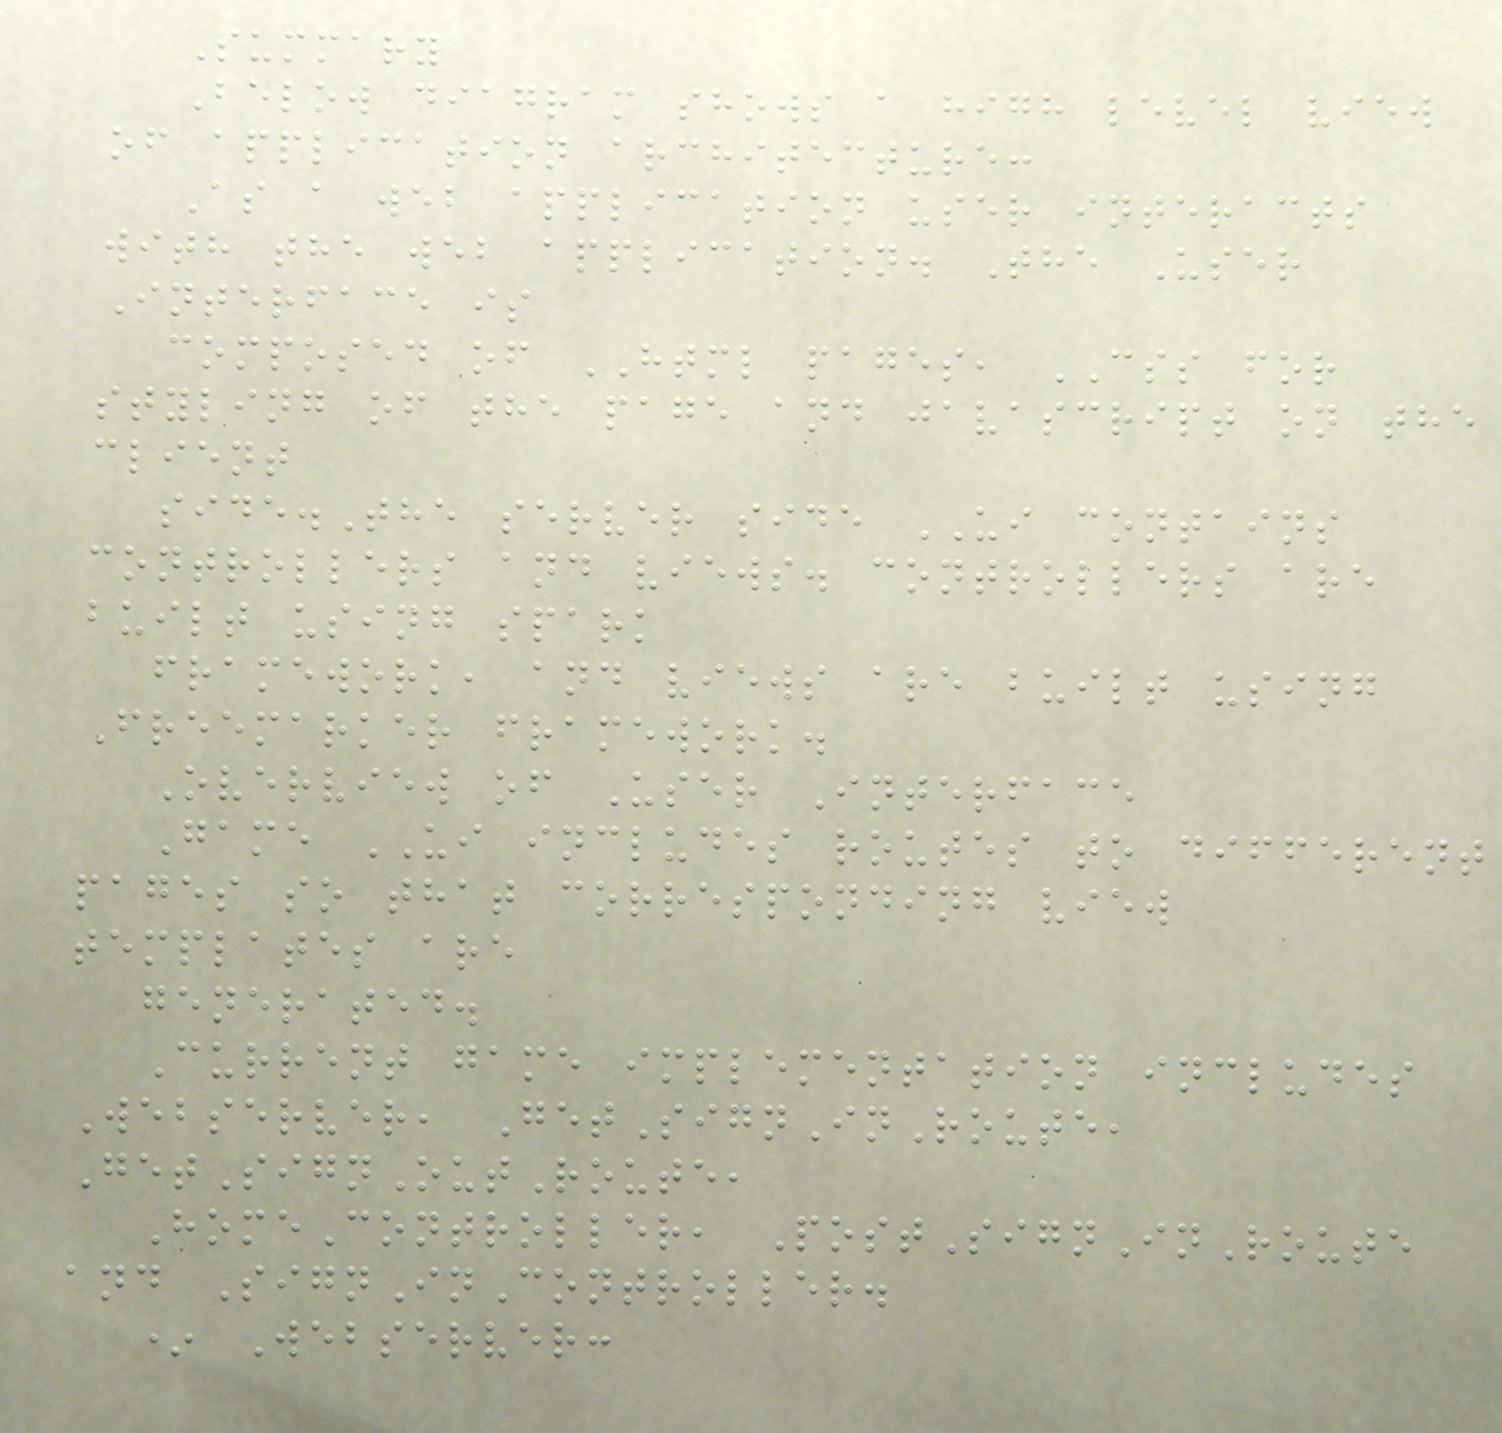Summary
Below diagram shows a high level view
of application architecture:
As a web application user interacts
with the web application. The User
Interface is
composed of HTML pages, CSS for
styling of the page and javascript on the
client
side.The server side UI contains
controllers and views. controllers are
built using spark
framework, and views are built using
Freemarker framework.
Overview of User Interface
Game UI includes routes to different
pages so that corresponding view
templates are
generated.
Current game implementation includes
Webserver, GetSignInRoute,
GetSignOutRoute,
HomeController, PostSignInRoute
and SignInController.
* Webserver:
